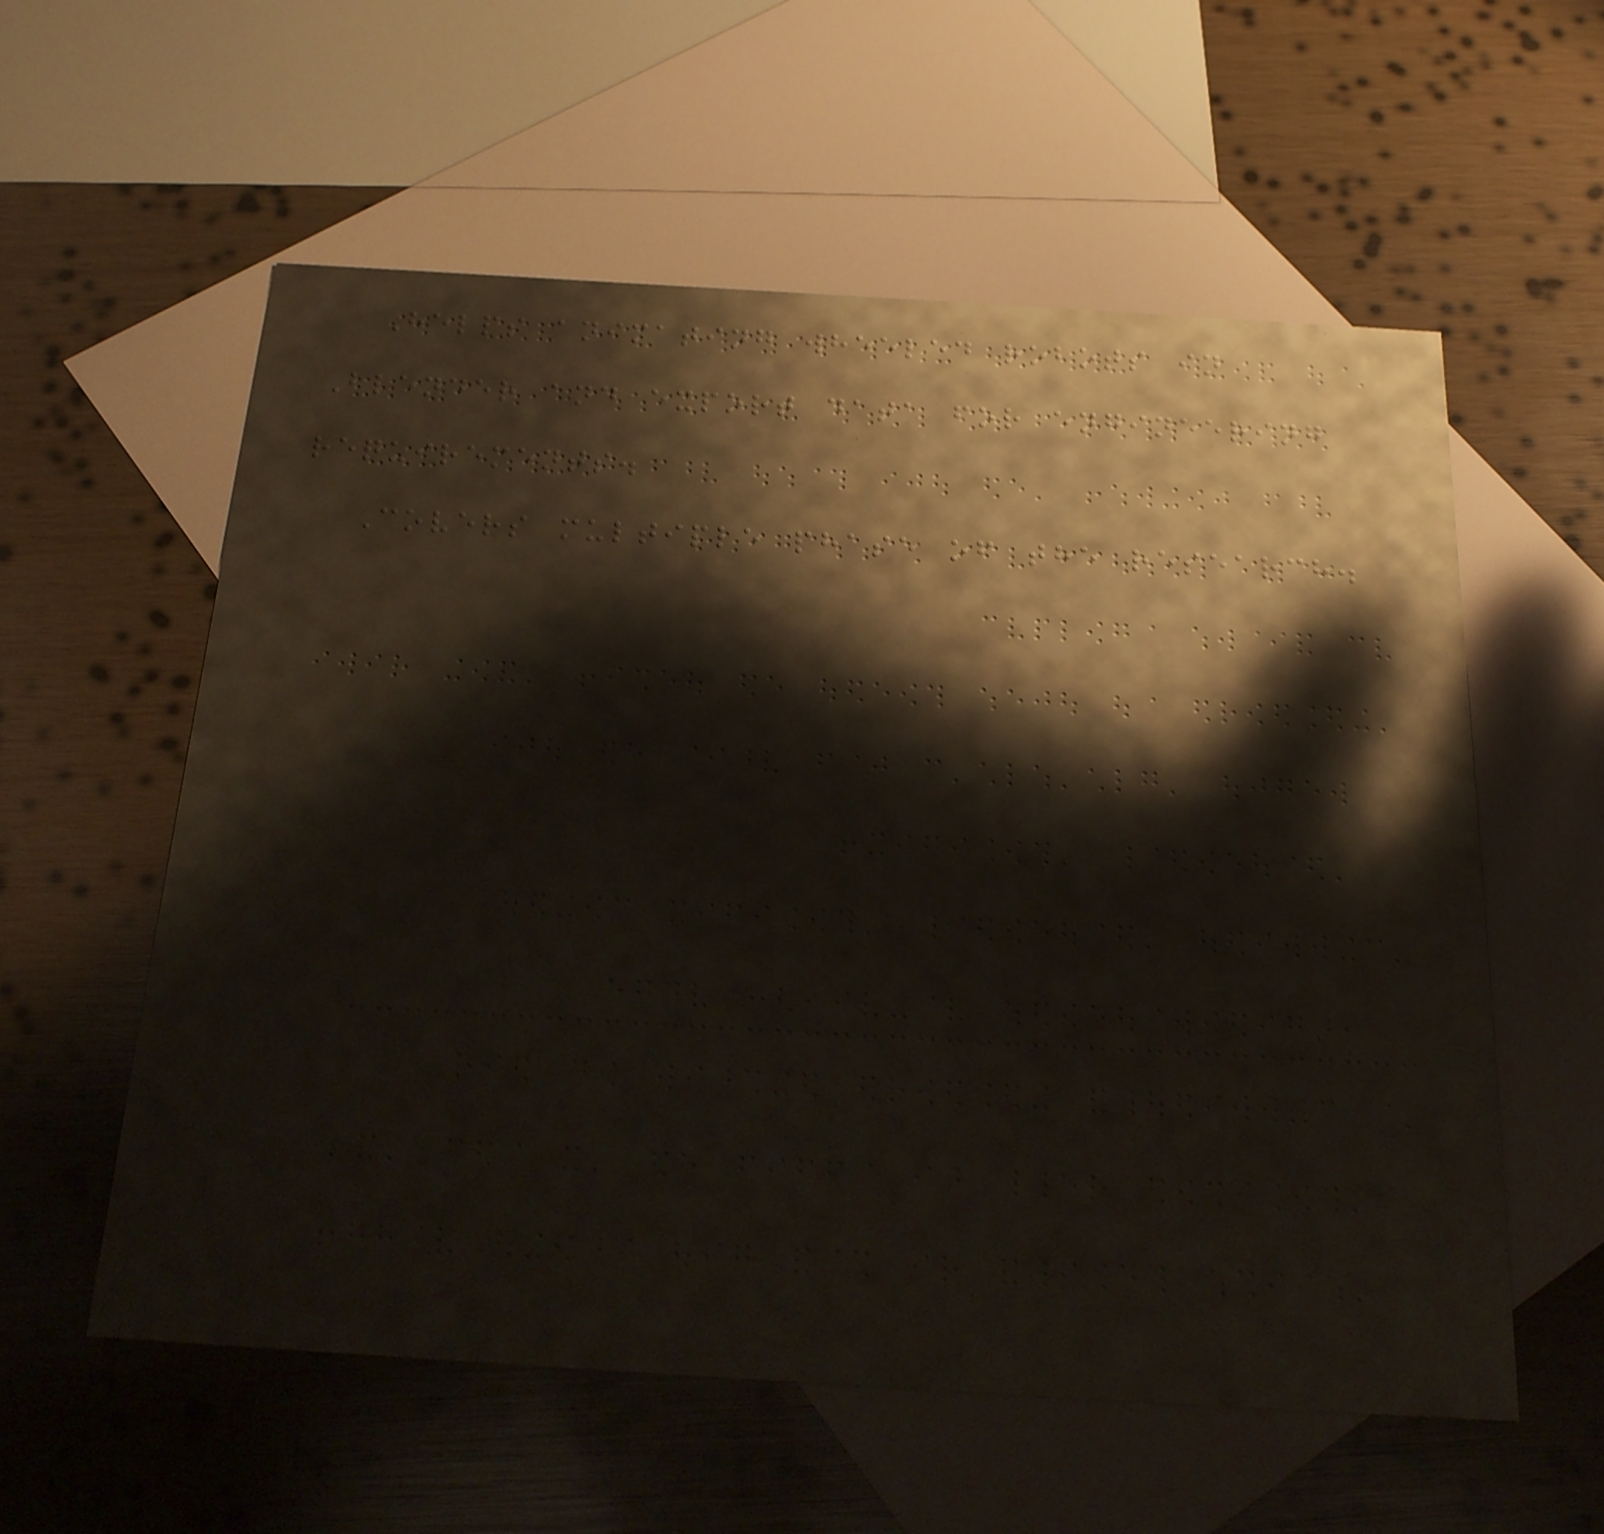Helps animating wheeled robots in
Blender and export data for engineering
requirements.
Covers multiple phase of the research.
